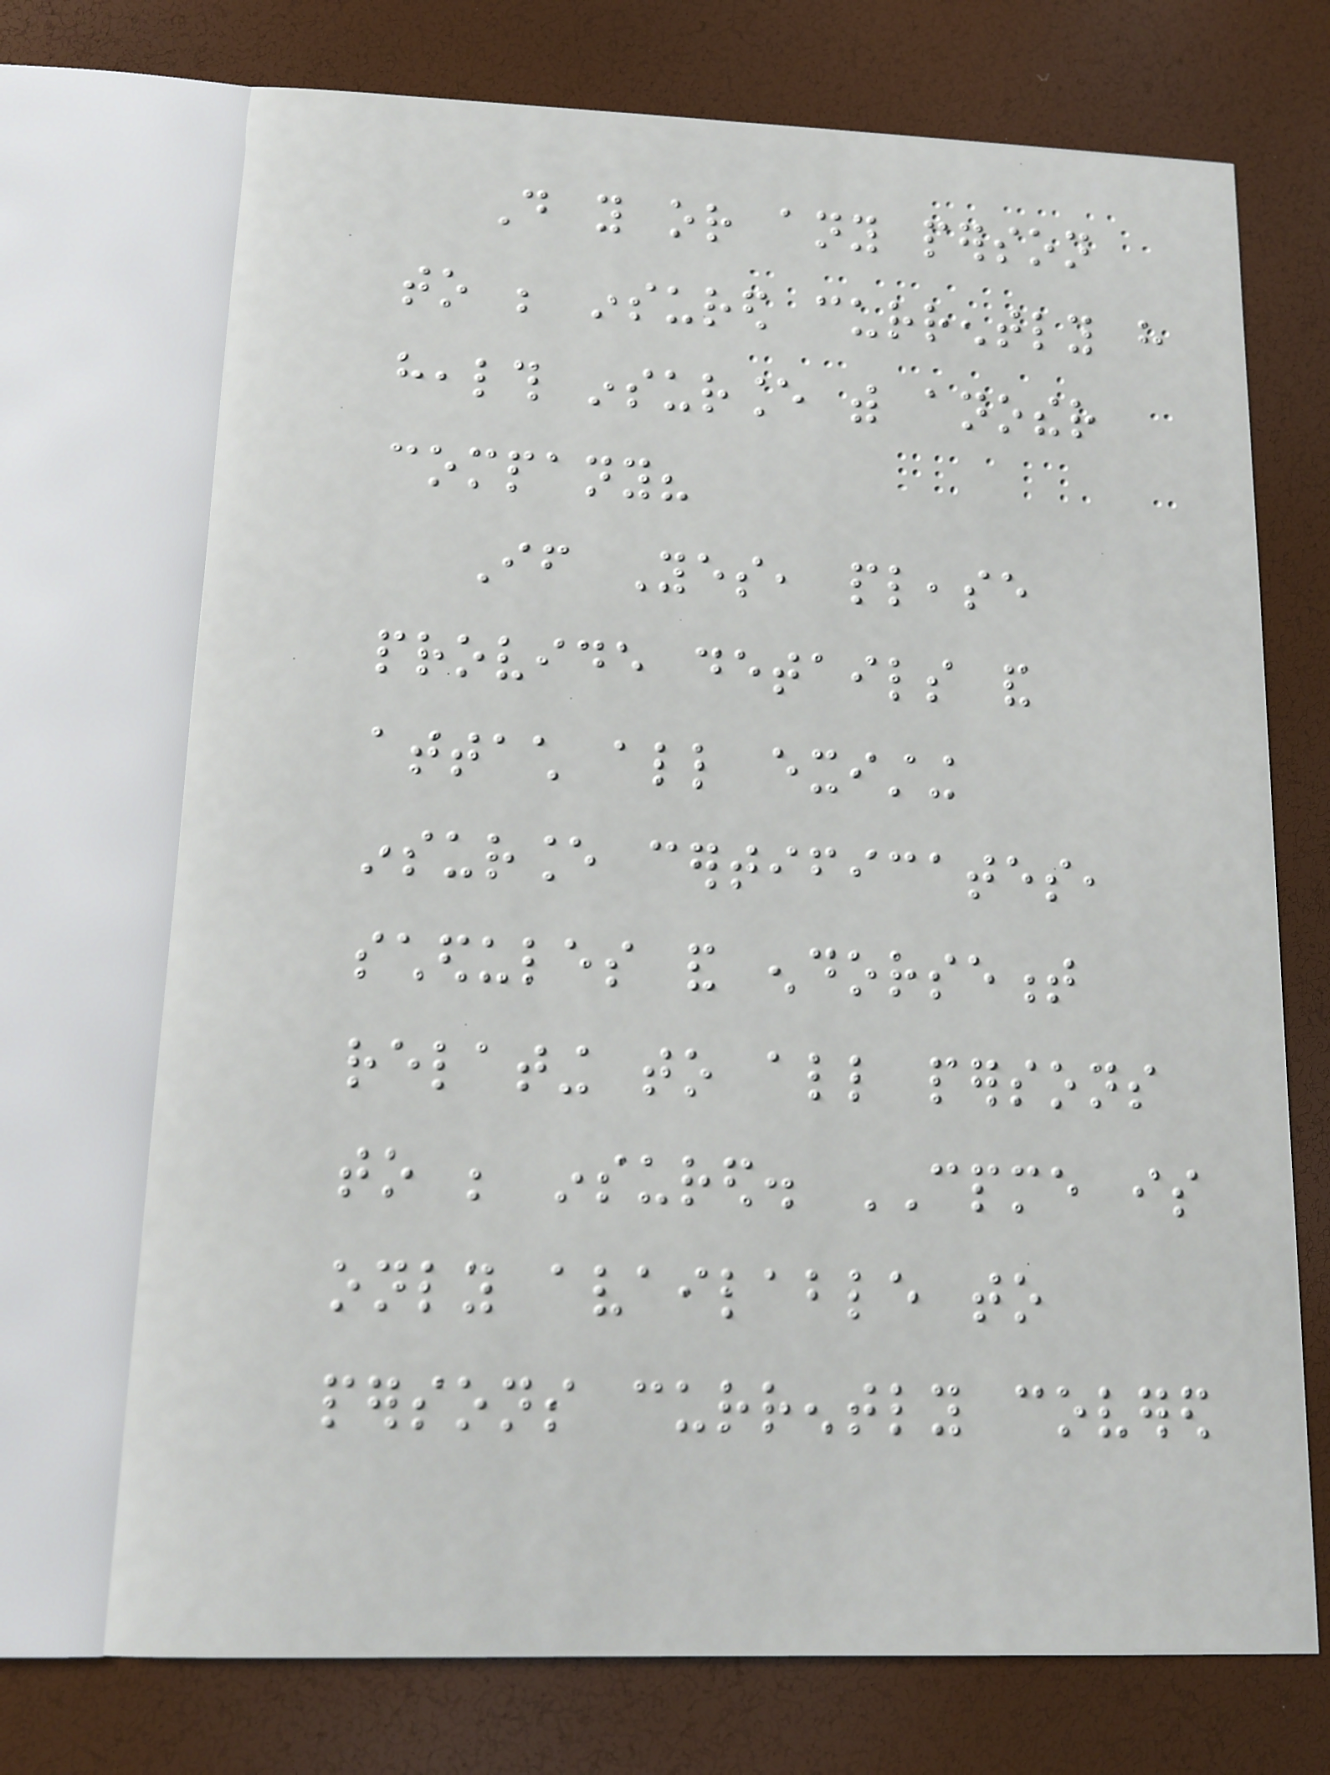Do you or any person
to be insured currently have
health insurance with another
company?
If Yes, please
provide details and
attach all existing
insurance certificates,
schedules and endorsement
relating to all persons
to be insured. CPME is
only available to
persons currently covered
